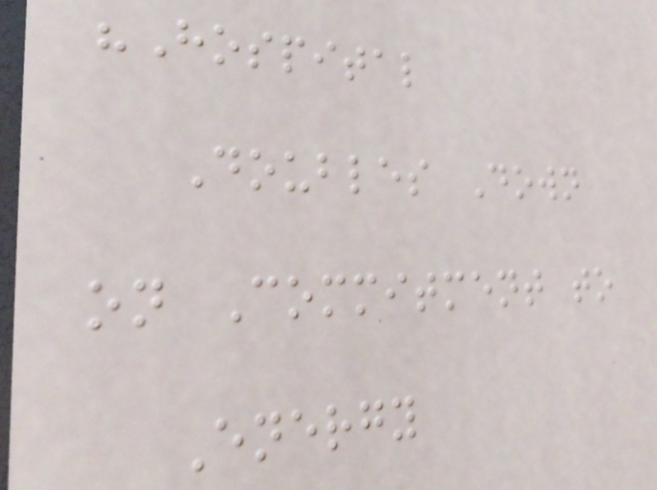"Hospital
Doubles Down
on Commitment to
Energy
